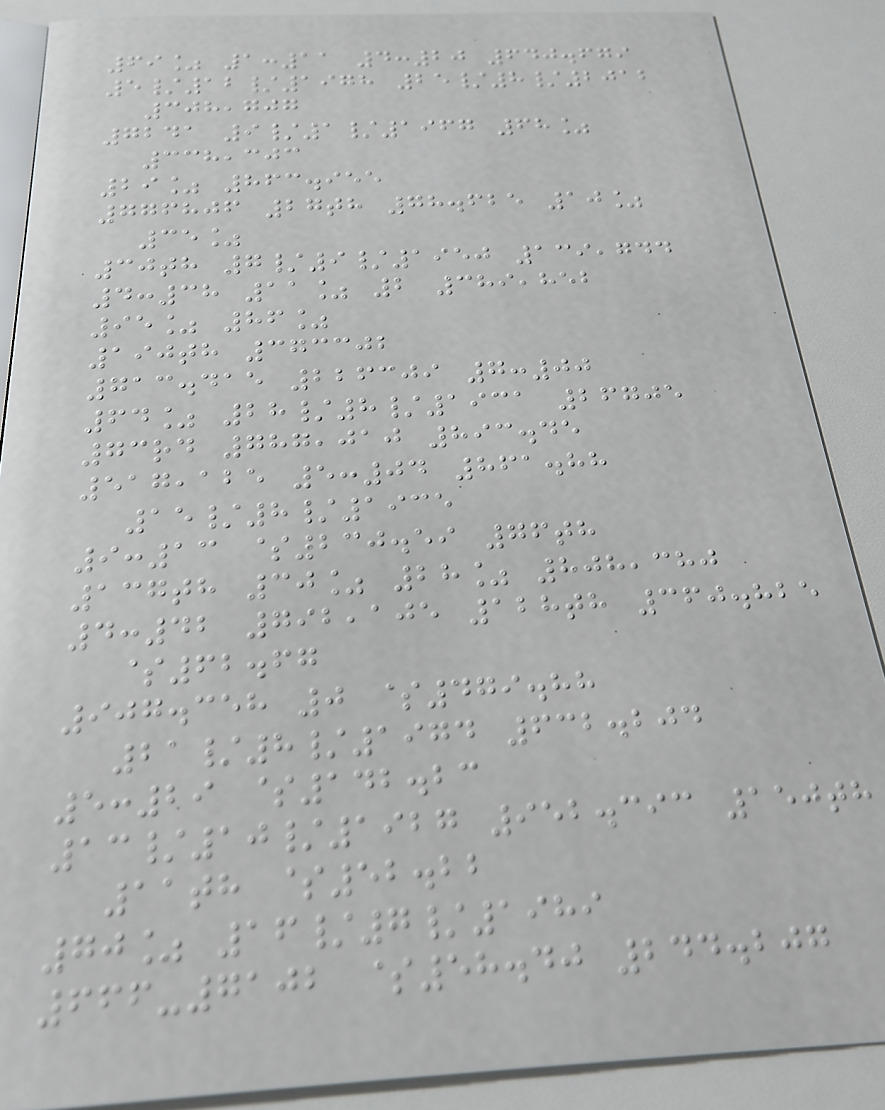69% 1:11 4:20 640.679
5/12/1978 25/8/2012
308,707
7241 9/1/1967 68%
338,303
29% 863.955
776806 27th 78.625 10%
35%
30th 7/9/1950 139,744
4:38 11% 2 389,852
95% 86%
190th 373302
713.415 226309 7:00
64% 28/8/1931 26705
73rd 787,010 893.45
517,125 5:04 861.88
15/8/1935
9:13 $230.59 76th
137th 30% 28% 808,380
4:42 792,105 128th 360.825
$62.67
907.358 0 $479.88
21/8/1974 632.204
5:29 $142.23
13/10/1927 952.393 150th
11th $52.22
70% 16/7/1989
666-7102 $58.40 244.207
